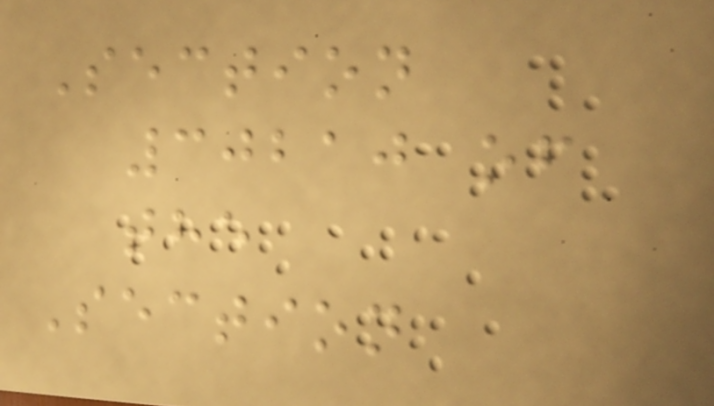Section
30210 of
the
Section
